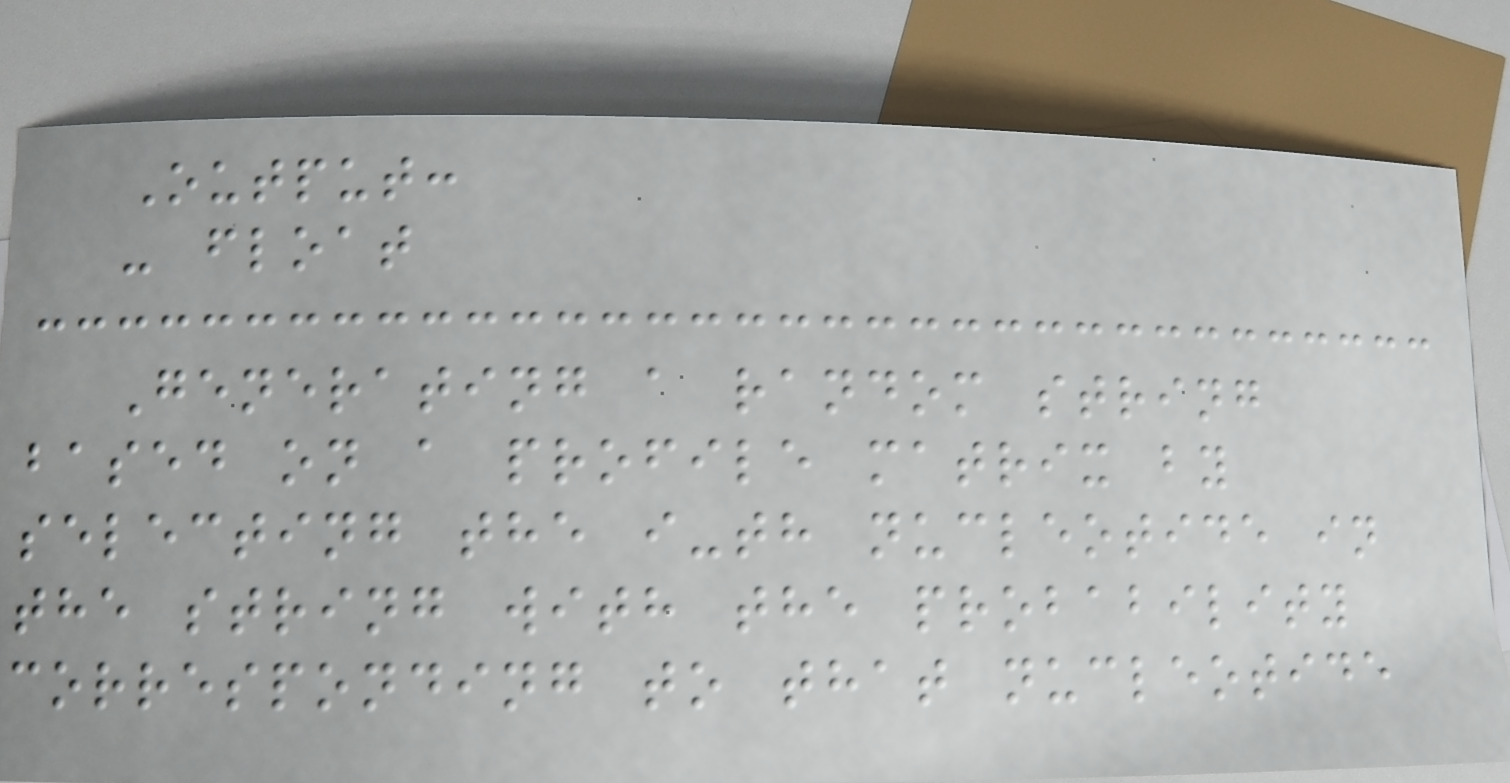Output:
- float
Generating a random string
based on a profile matrix by
selecting the i-th nucleotide in
the string with the probability
corresponding to that nucleotide
